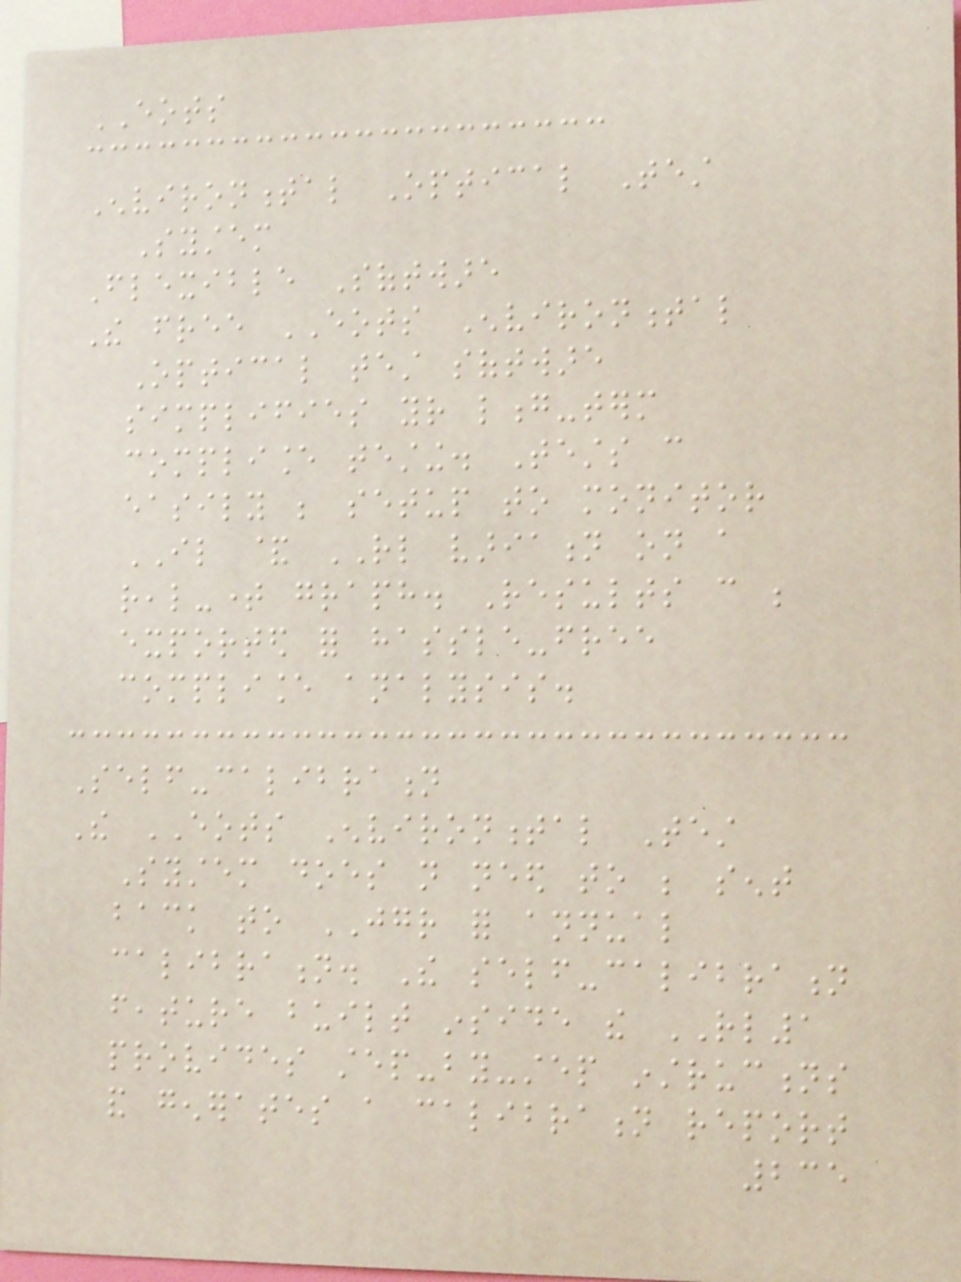EOTS
Environmental Optical Test
System
Flexible Software
The free EOTS Environmental
Optical test software
simplifies your long-term
compliance testing. Tests can
easily be setup to monitor
IL & RL variation on a
real-time graph. Results can be
exported for hassle-free
compliance analysis.
Self-calibration
The EOTS Environmental Test
System does not need to be sent
back to JGR for annual
calibration. The self-calibration
feature built inside the RL1
provides step-by-step instructions
and generates a calibration report
235
